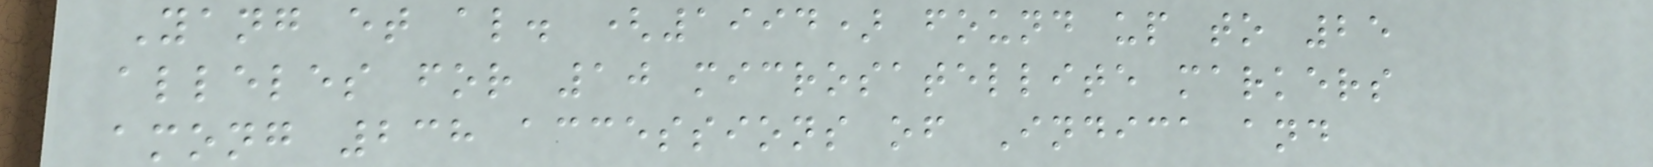Yang et al. (1994) found up to 25
alleles for 10 microsatellite markers
among 238 accessions of Indica and
